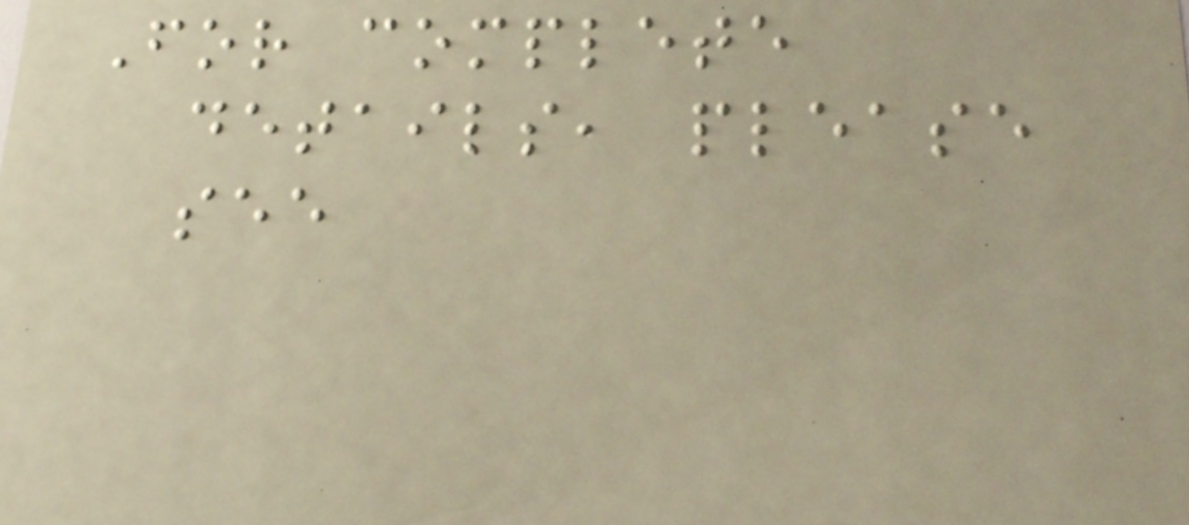For complete
details, please
see
